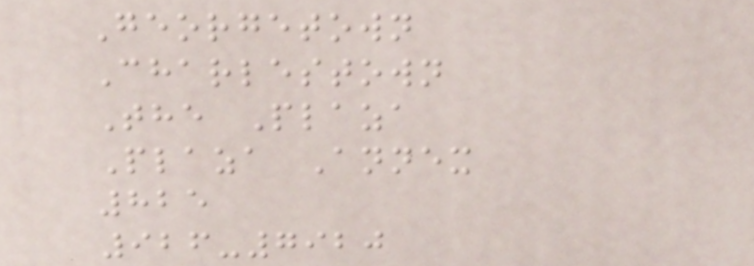Georgetown
Charlestown
The Plaza
Plaza Annex
825
926-7920
